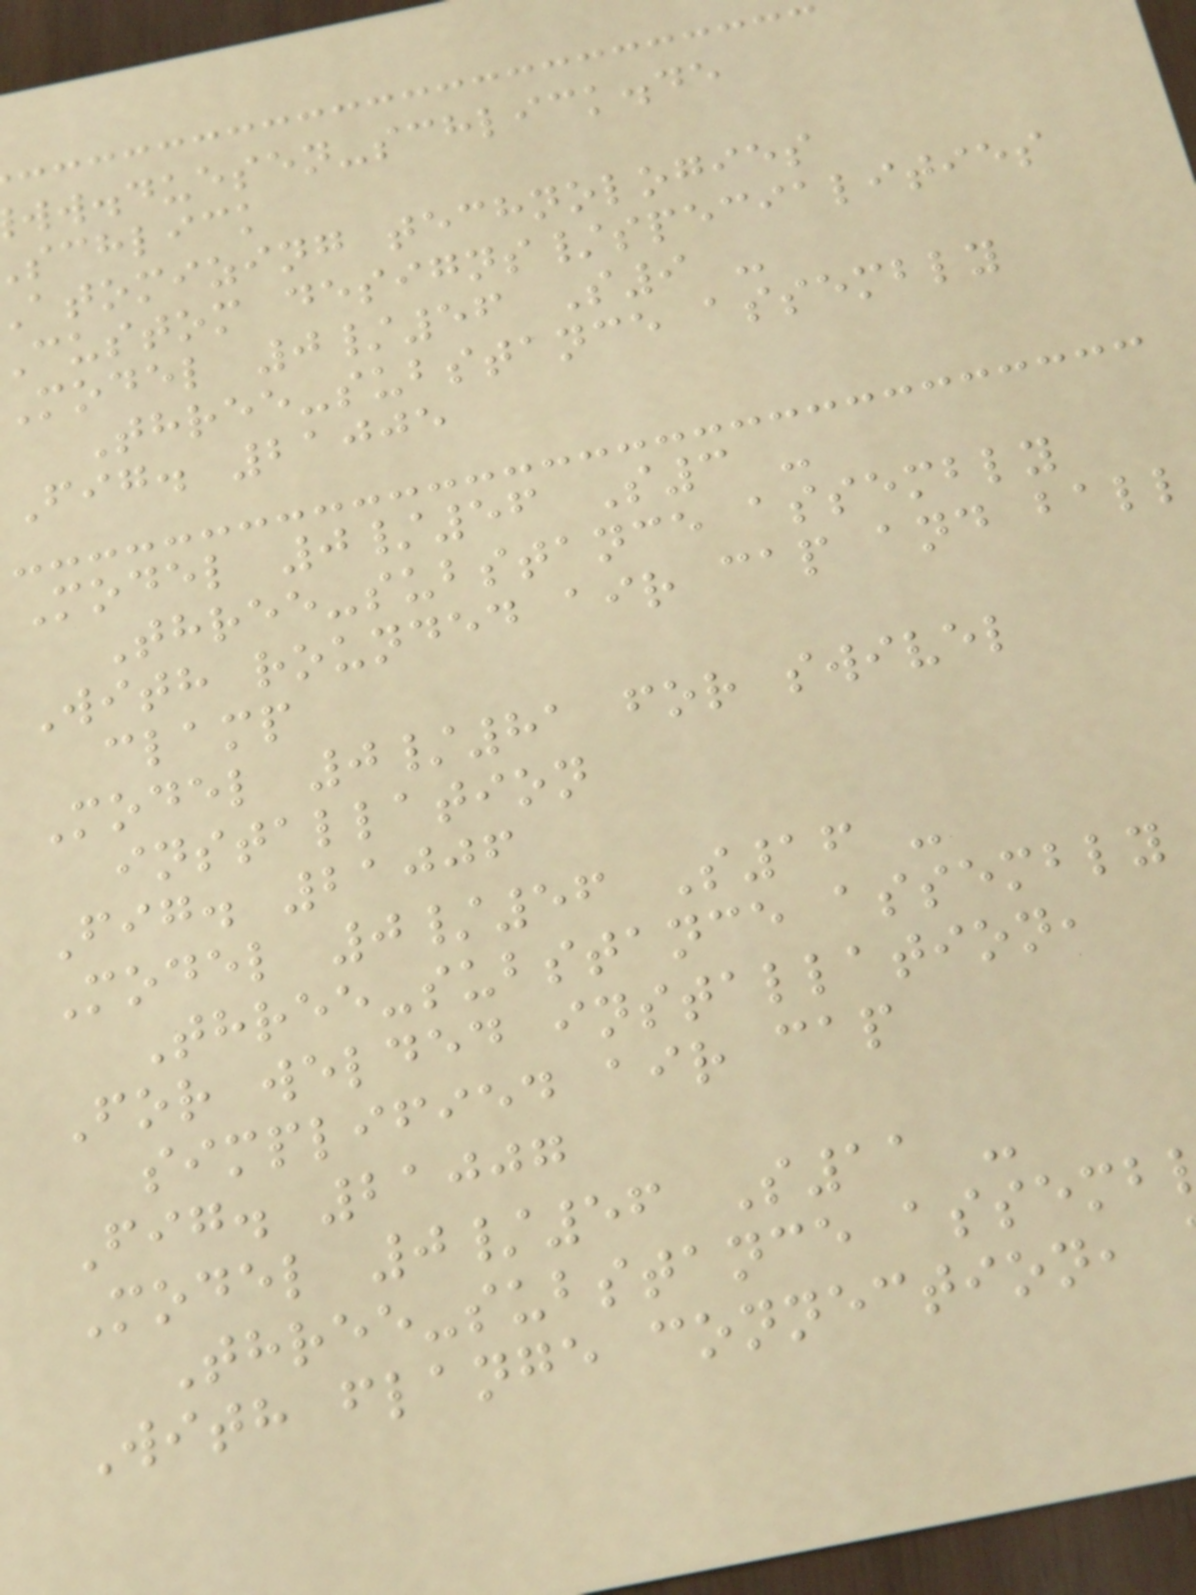ww.duesen-schlick.de
schlick
atomizing technologies
custom designs/specialities
model 0/56 S9 -
Three-substance assembly
Fig. 21005
Model 0/56 S3 -
Three-substance assembly
With rounded air cap and ball
clamp
Model 0/81 for swivel
installation
Fig. 21006
Model 0/56 S16 -
Three-substance assembly
For welded installation,
simplified air cap
Fig. 21007
Model 0/56 S11 -
Three-substance assemb
With flange connection,
